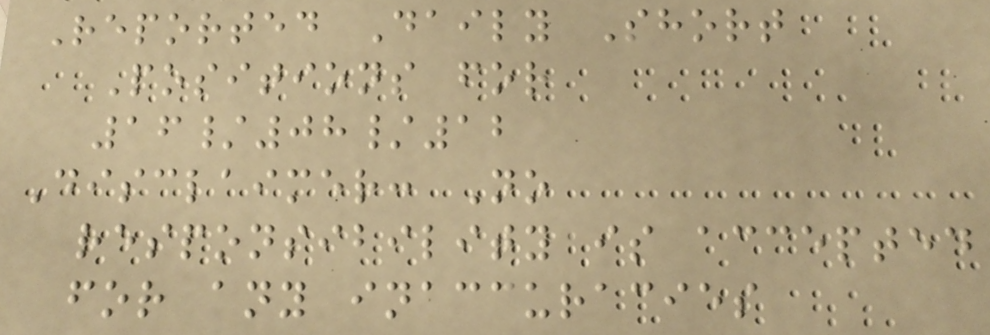Reported Daily Short
Positions for
16/08/12
Disclaimer: No
responsibility is accepted
for any inaccuracies
